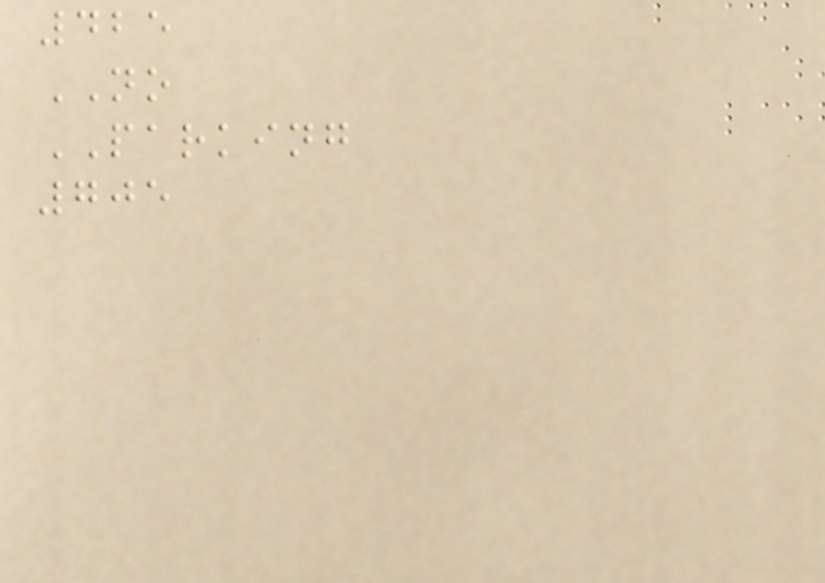425
NO
PARKING
705
